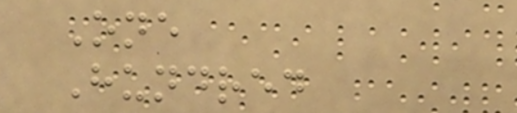One
Hundred
